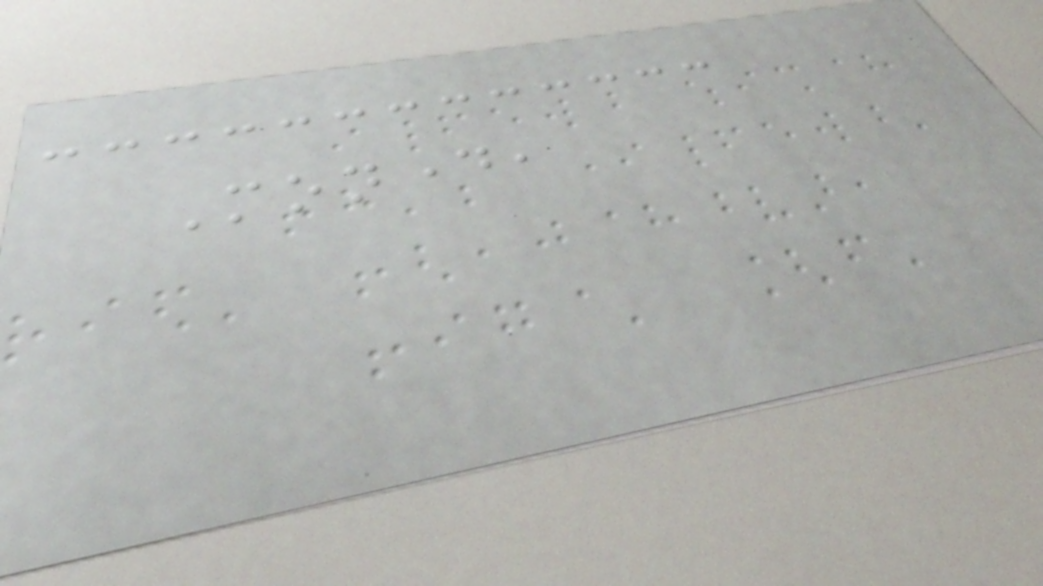Monday,
